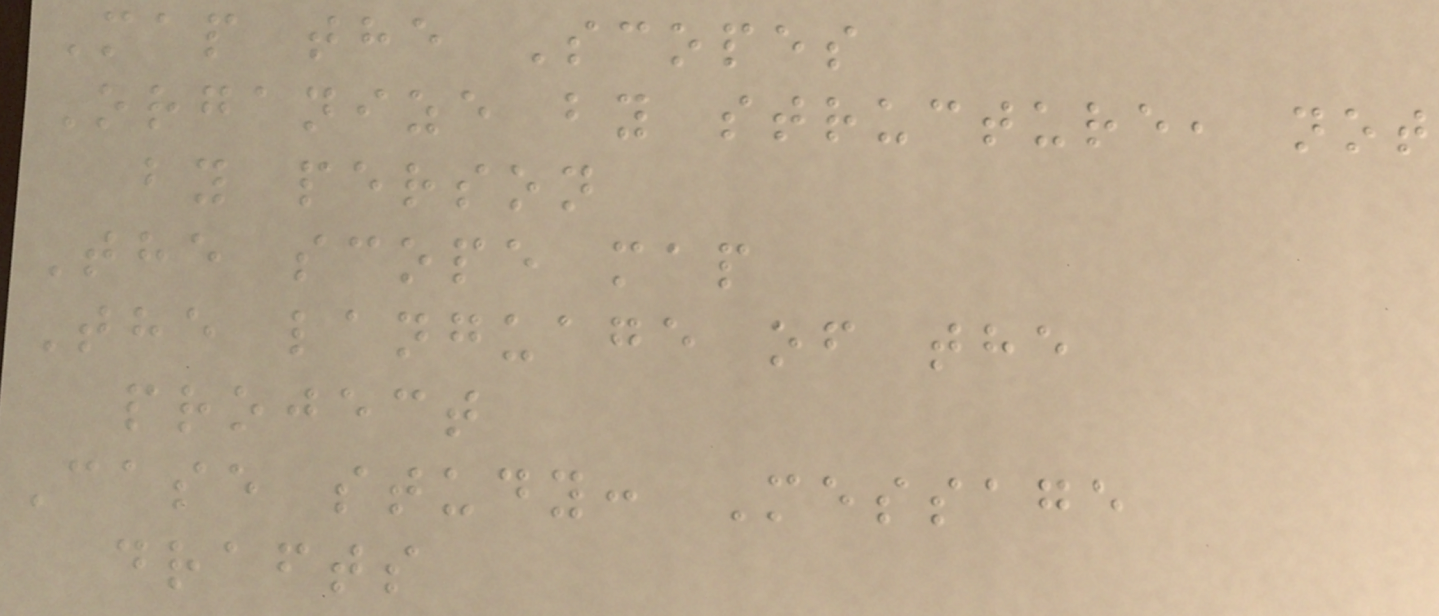Map the Scopes
Organize by structure, not
by person
The scope map
The language of the
project
Case study: Message
drafts
